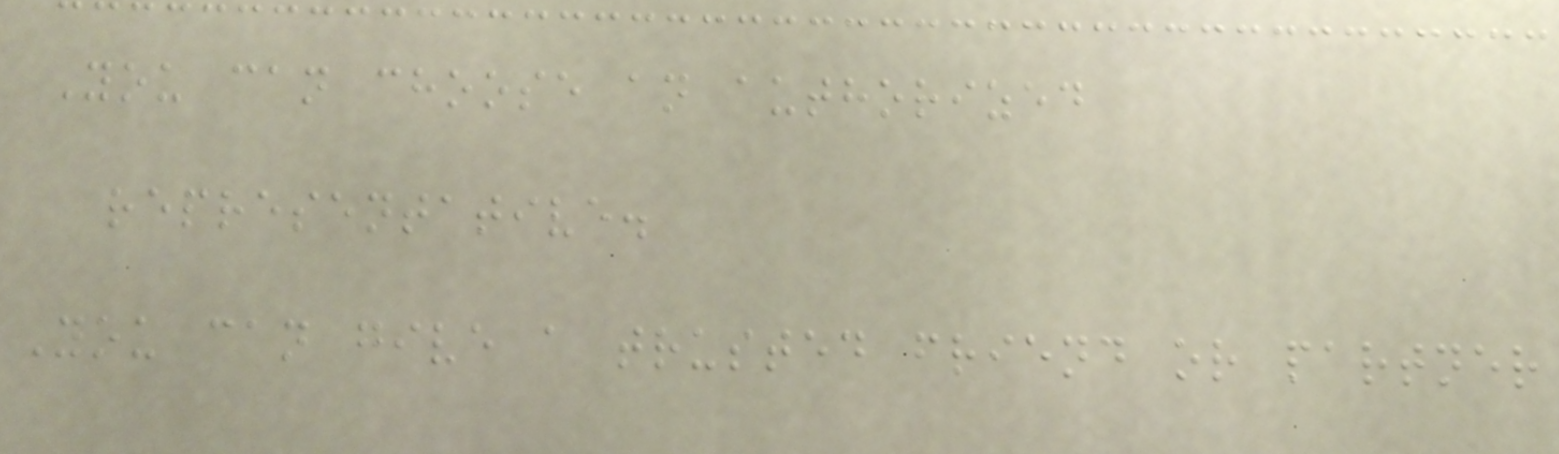You can choose an authorized
representative.
You can give a trusted friend or partner
